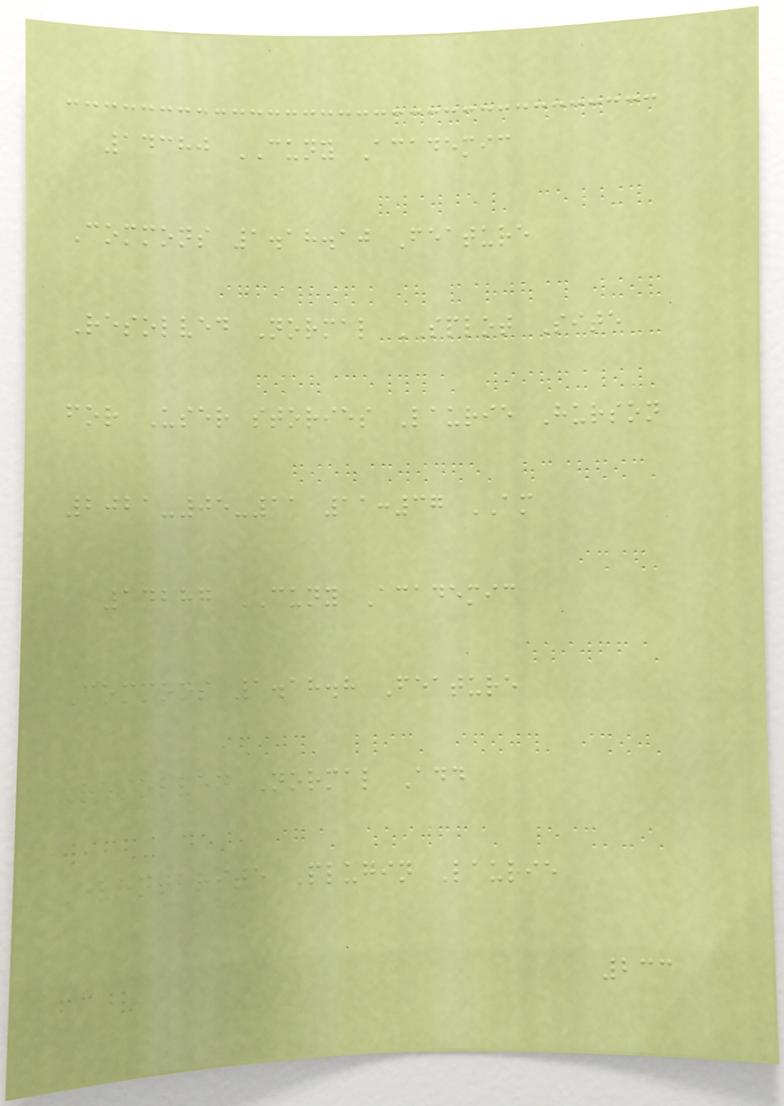14380 CUNY Academic
Commons 1.18.10 Feature
Resolved Normal SPLOT Site
for User stories Laurie Hurson
2021-05-11 11:37 AM
14287 CUNY Academic
Commons 1.18.8 Feature
Resolved Normal Add
Eventbrite Plugin Laurie
233
